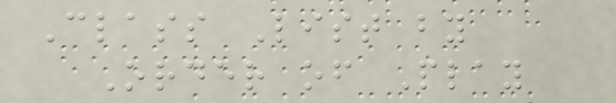Class List by
Order of Play
